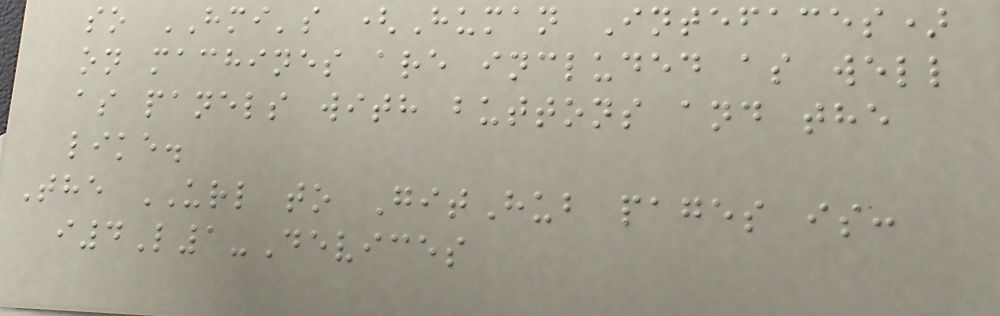so HMI's (Human Intefaces)
on machines are included as well
as panels with buttons and the
like.
The URL to GitHub pages is:
i4L1-Devices
